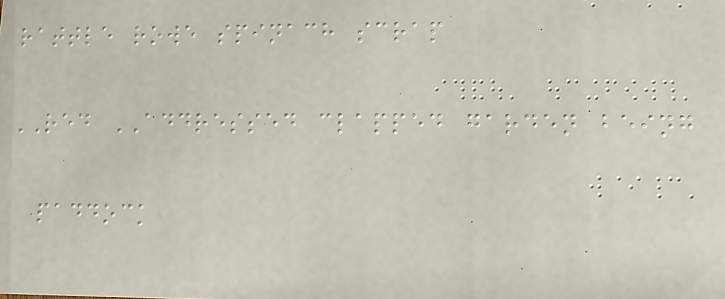rattle rowe spinach scrap
RED ADDRESSED clapped garden being
paddock
